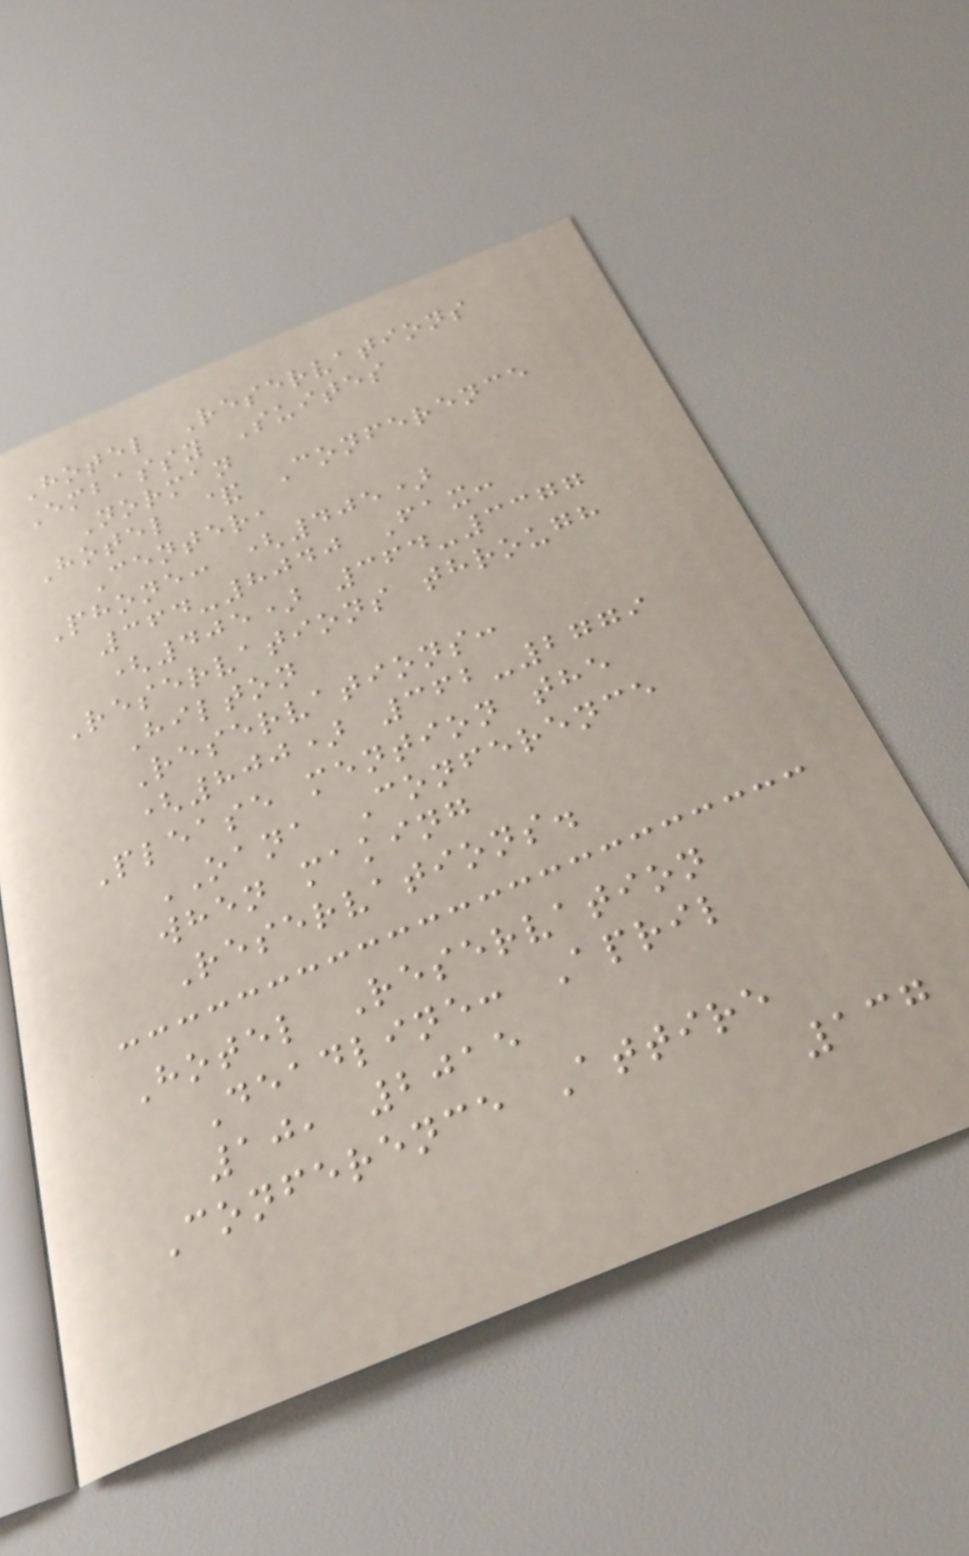Hotel Reservations
Embassy Suites
Norman
Hotel & Conference
Center,
Phone: (405)
364-8040 Fax:
(405) 364-3377
Reservations through
Hilton
Reservations:
(800) 362-2779
Please mention the
OANA Conference
when making
Reservations.
Hotel Reservation
Deadline: April
10, 2015
Conference Attire
137
